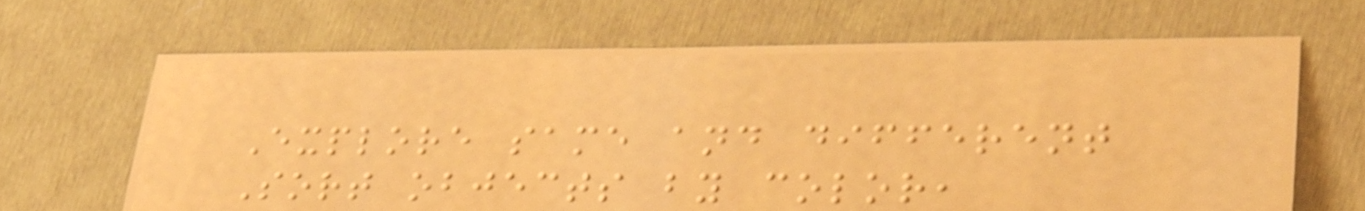Explore same and different
Sort objects by color,
